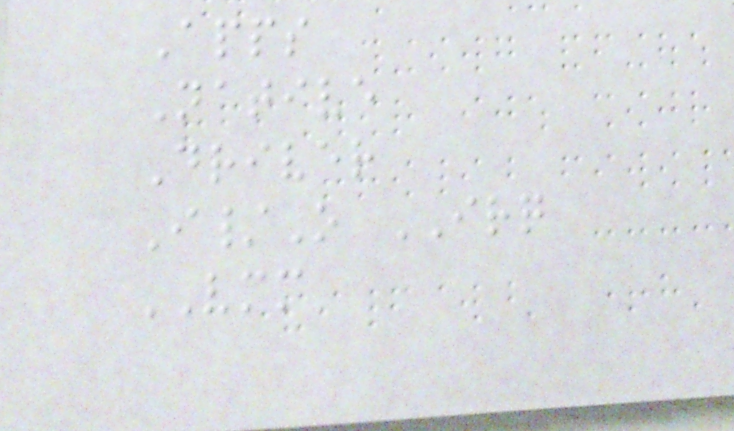Apps
Native
Driver
I/O IRQ
VMM
